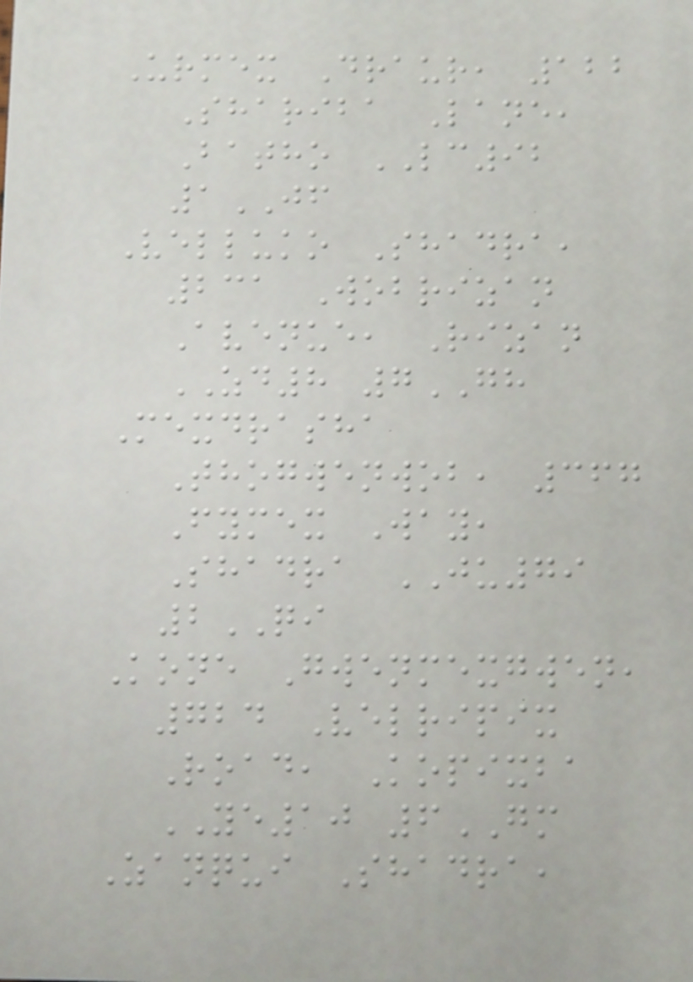Urmex Draur, 122
Shariba Lane,
Batho LC92
1JF
Velluko Shadra,
231 Wobrizan
Avenue, Rizan
ZD8 7GH
Mexdrasha
Thogwenwob, 367
Fymex Way,
Shadra JU79
2QI
Kone Gwenmexgwen,
724 Velripix
Road, Kopixba
YE10 6GM
Zanqui Shadra,
